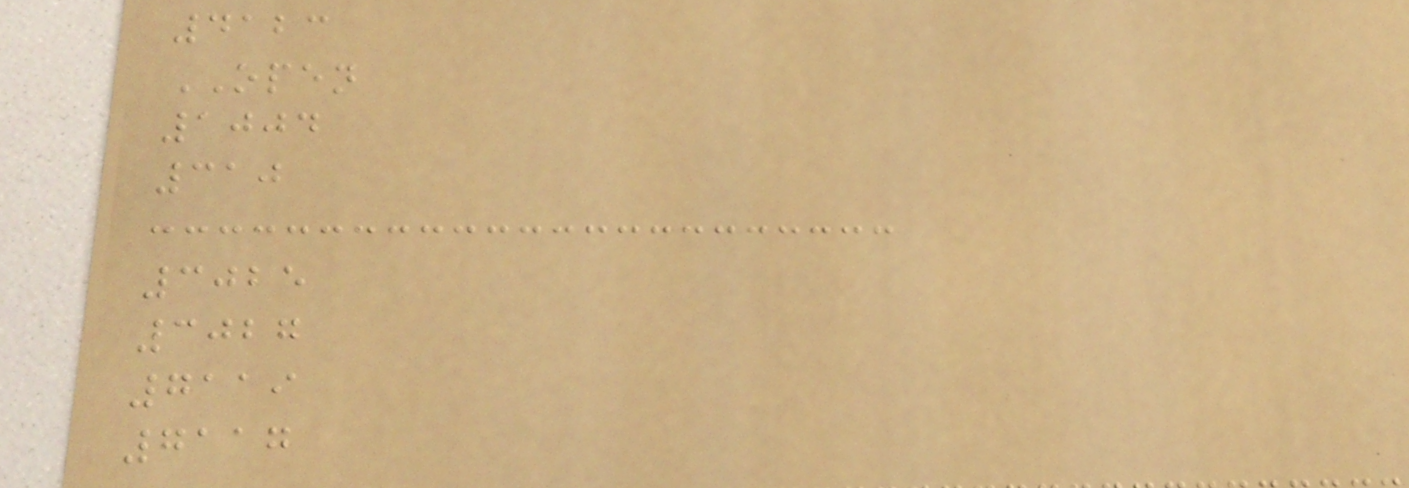4123
OPEN
1004
310
3025
3027
7119
7117
